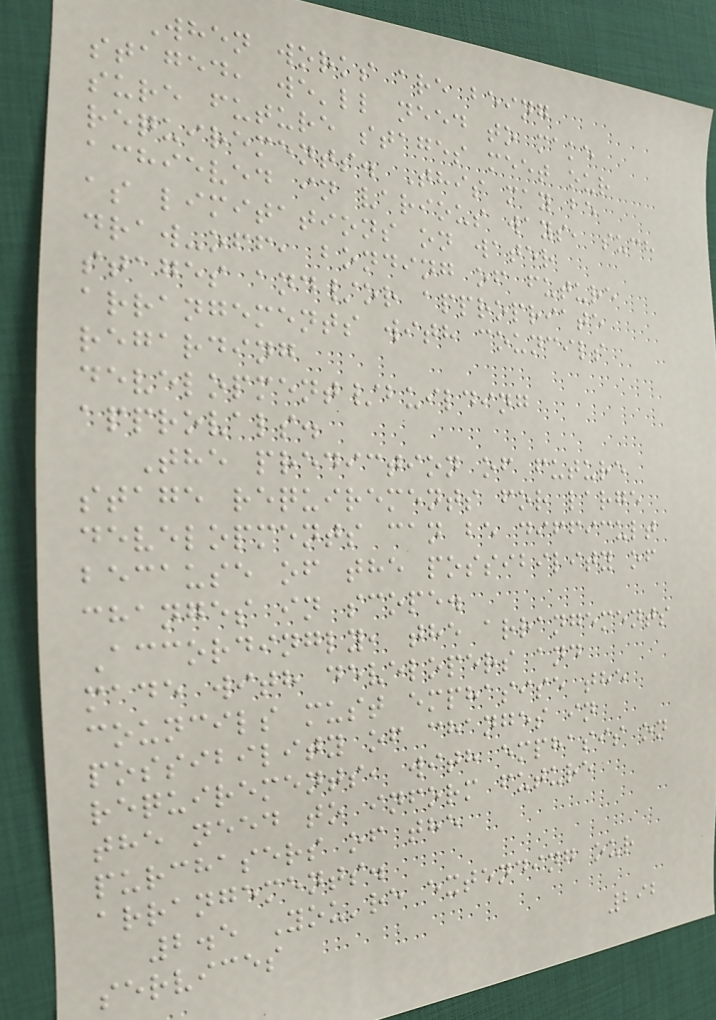When works are being
staged, we'll need to make
sure future stages meet our
requirements. This may be
achieved in various ways, such
as limitations on water
draw-off, bonding of future
stages and/or appropriate
arrangements with councils
regarding
development/building
approvals.
The prediction of future
stage requirements for large
developments can be difficult
because of the possibility of
changes in scope.
Accordingly, the arrangements
made with developers and
councils must emphasise the
possibility of changes in
requirements, with emphasis on
the need to inform future
purchasers of the
arrangements.
2.5 You're extending our
services
292
